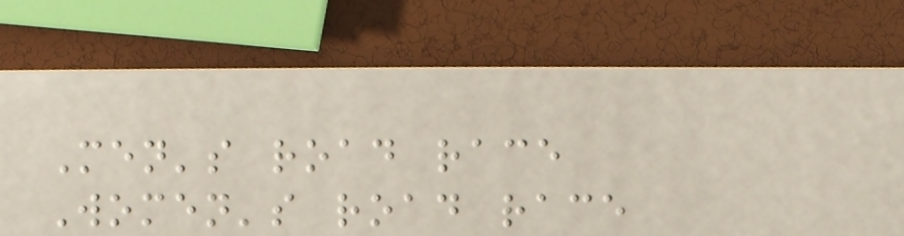Men's road race
Women's road race
